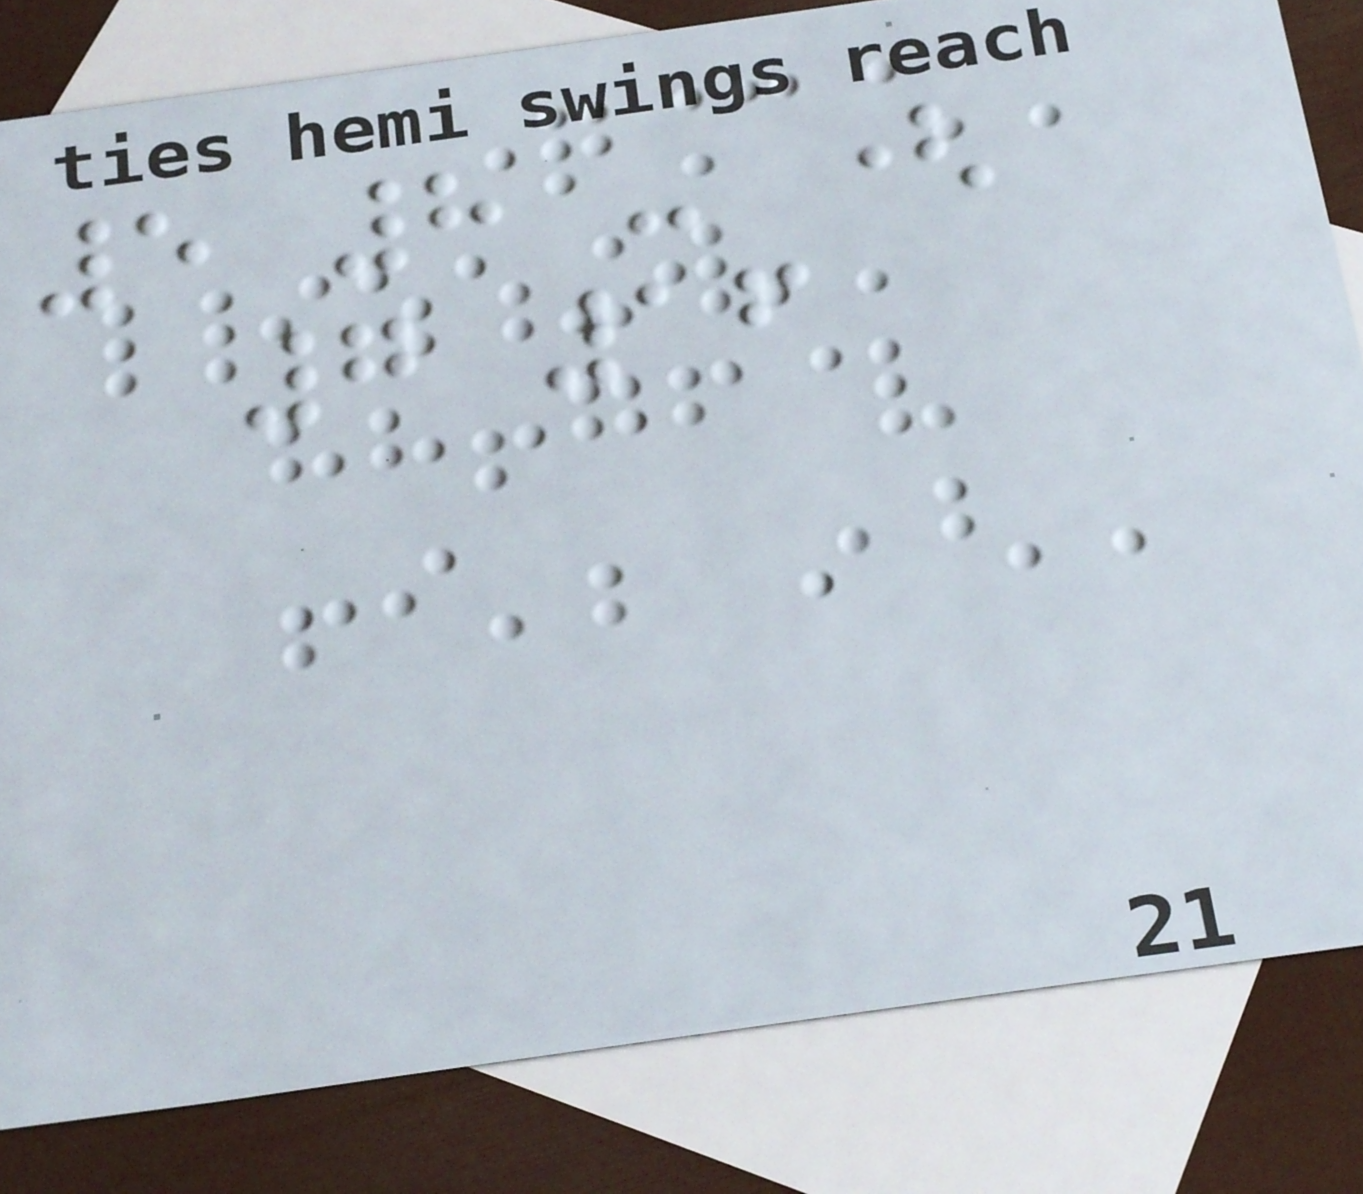5 8 - (
7 16
